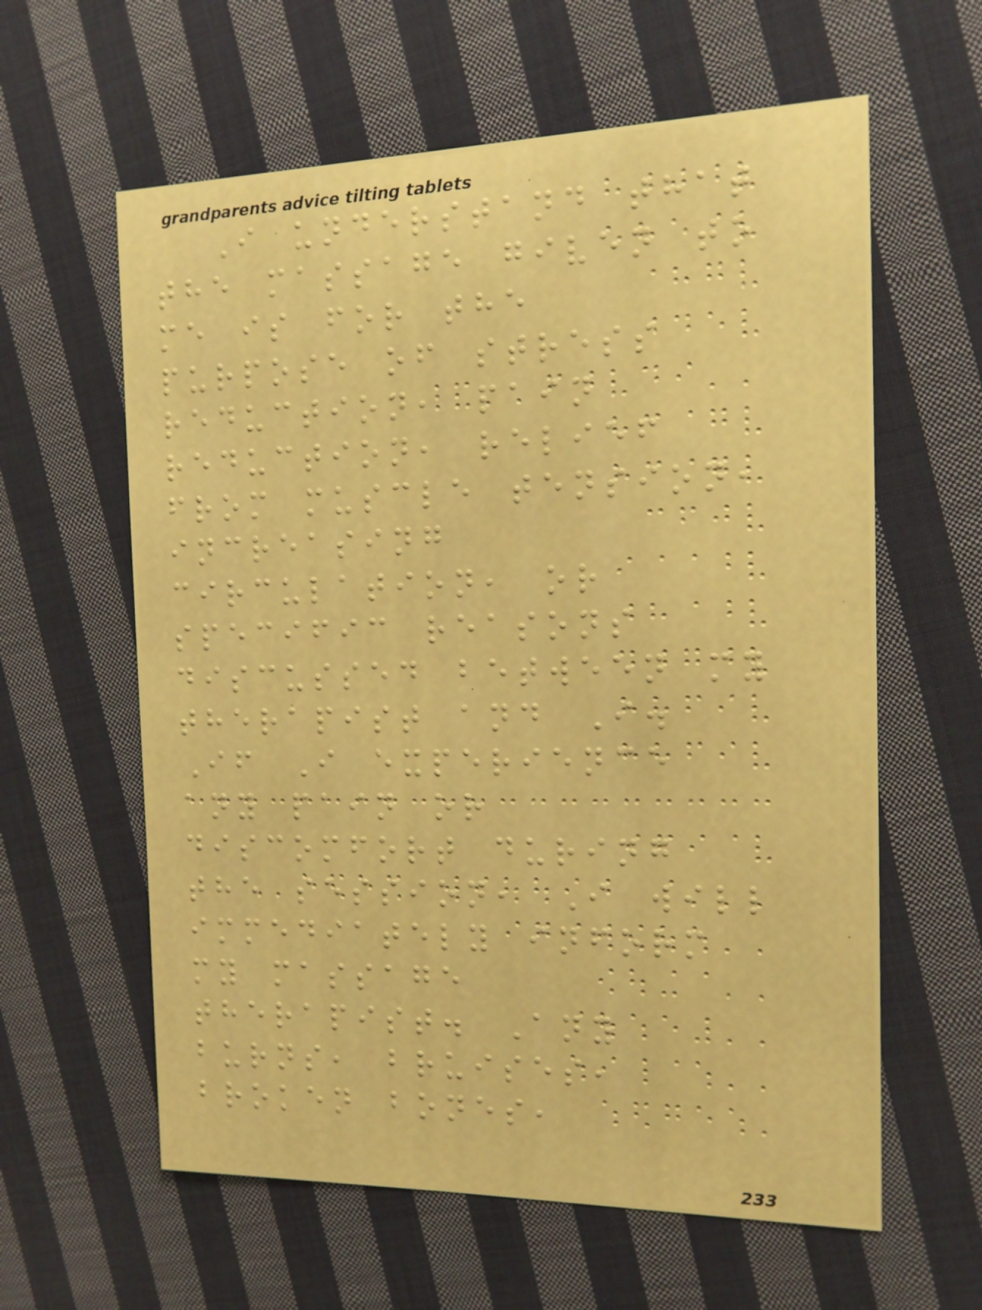I understand that
the massage given to
me is for the
purpose of stress
reduction, pain
reduction, relief
from muscle tension,
increasing
circulation, or
specific reasons
discussed between my
therapist and I.
If I experience
any pain or
discomfort during
the session, I will
immediately inform
my massage
therapist. Any
burns, bruises,
broken bones,
